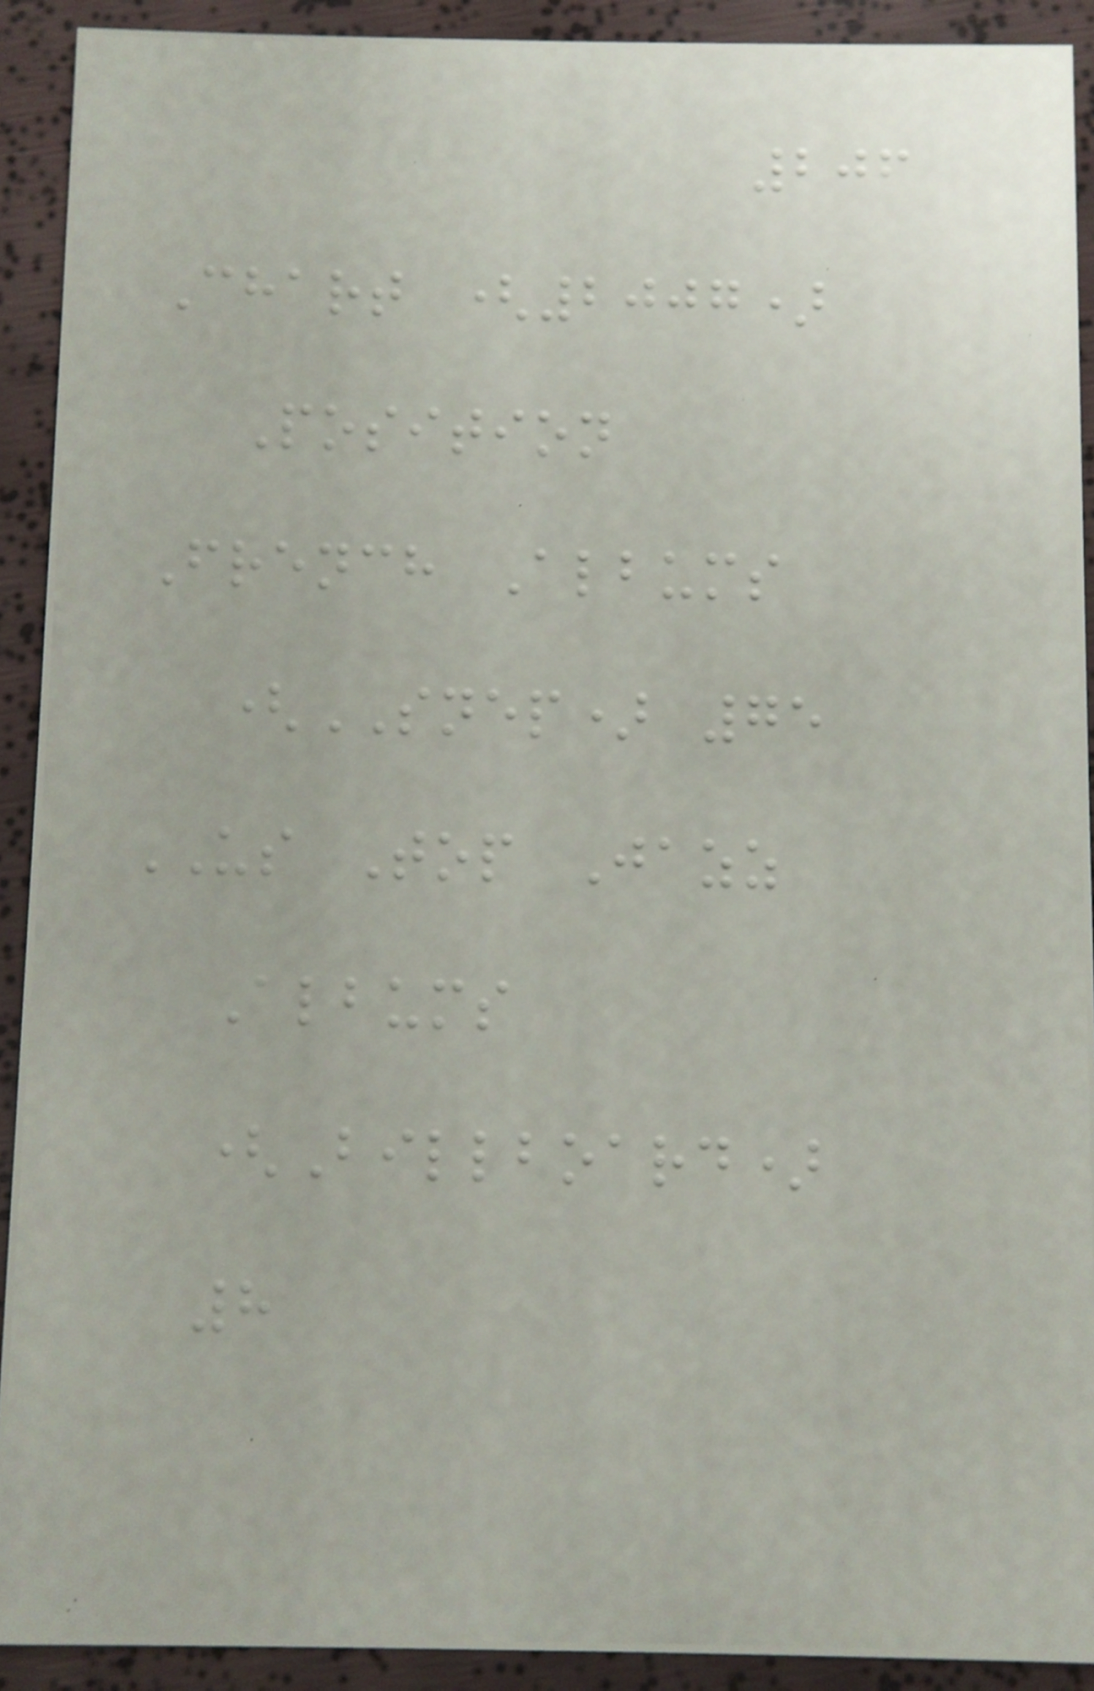206
Chart (2007)
Position
French Albums
(SNEP) 75
US Top Jazz
Albums
(Billboard)
8
